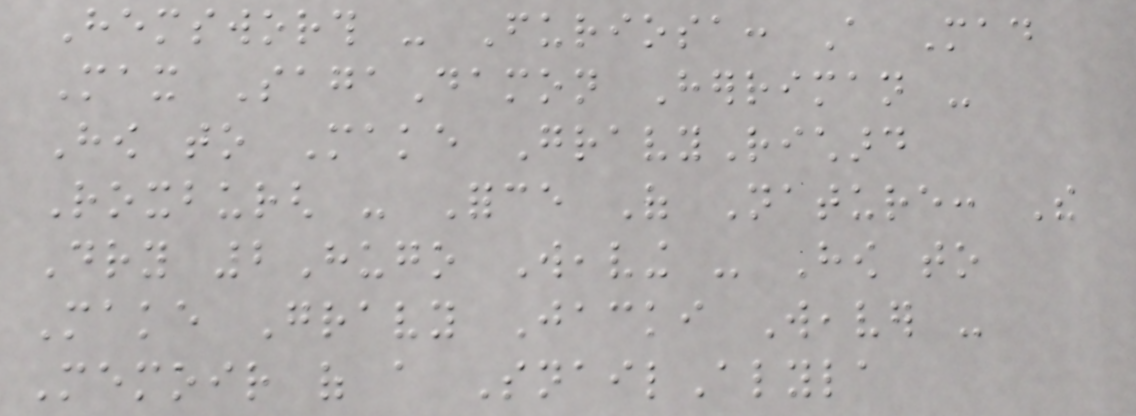Hemsworth - Furiosa: A Mad
Max SagaDamon Herriman -
How to Make GravyRichard
Roxburgh - Force Of Nature: The
Dry 2Hugo Weaving - How to
Make Gravy Jacki Weaver -
Memoir of a SnailAlyla
